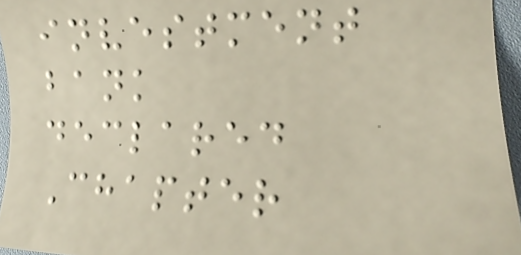investment
bank
declared
Chapter
